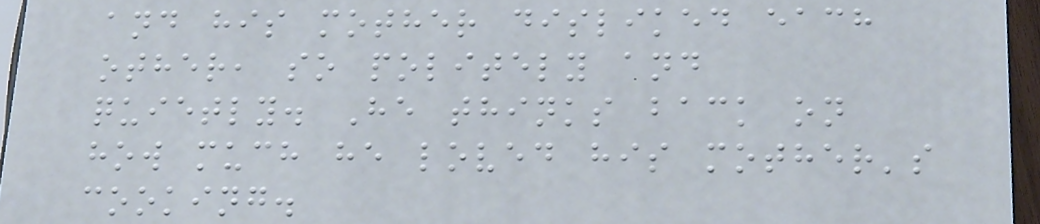and his mother disliked each
other, so politely and
quietly. He thinks back on
how much he loved his mother's
cooking.
